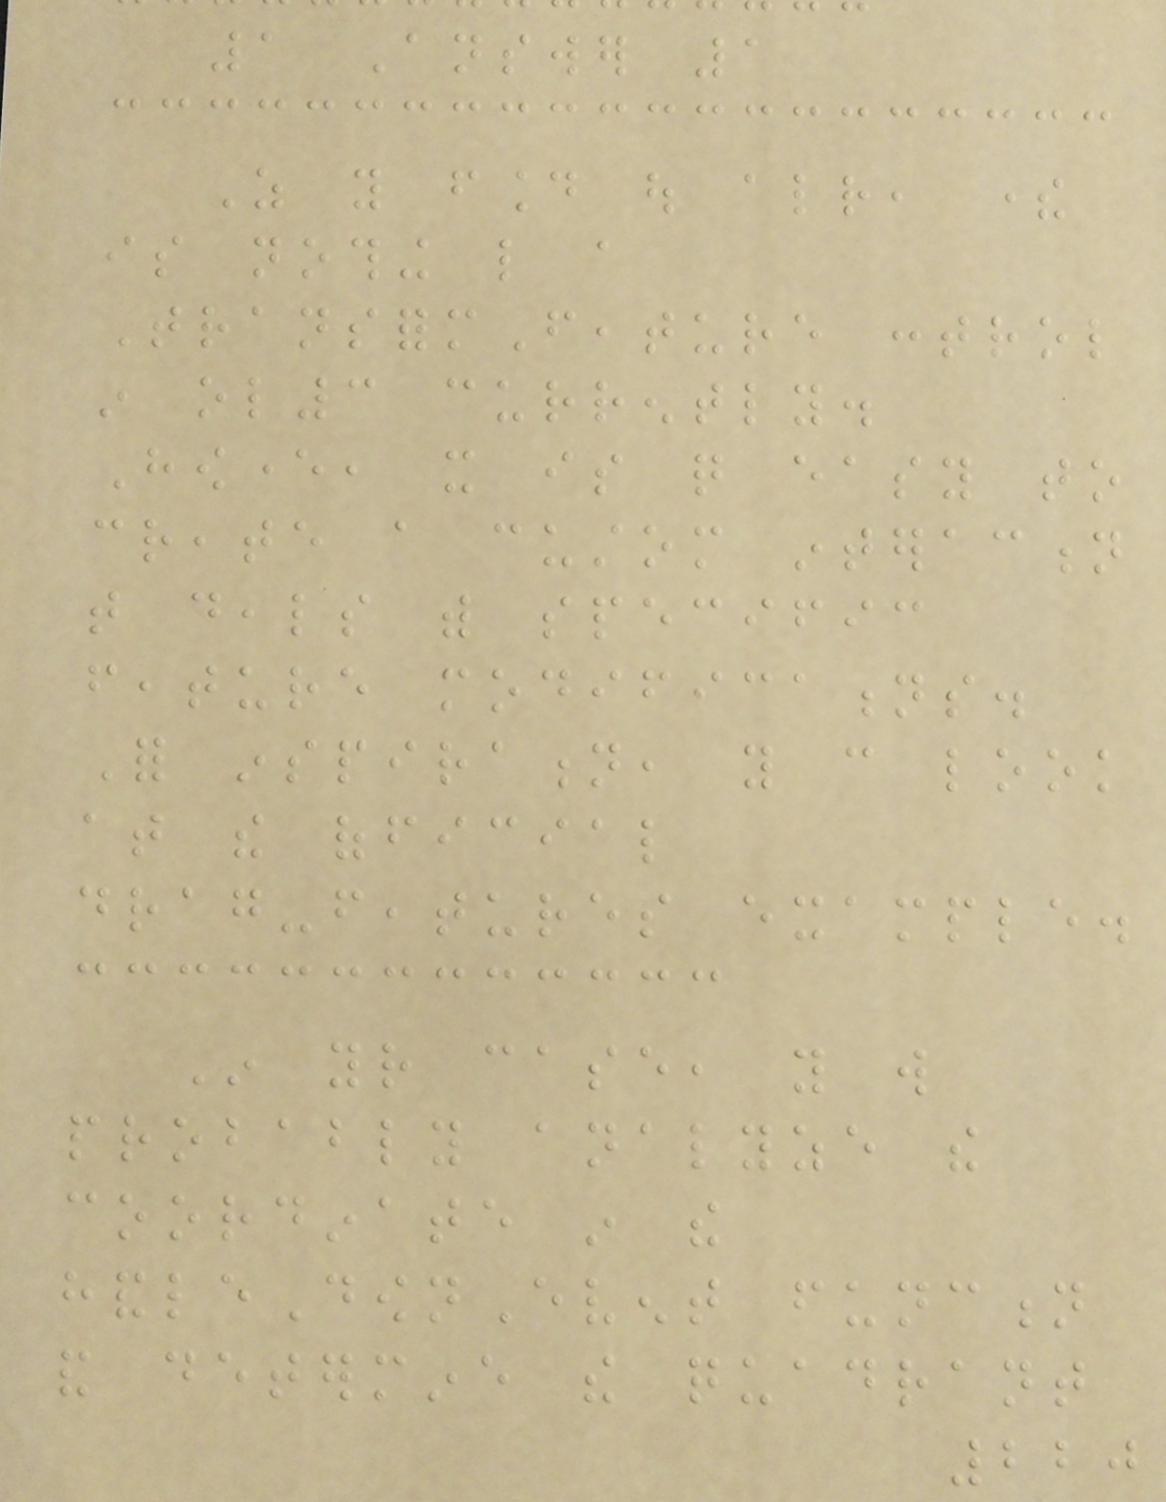1 Answer 1
As you found out already, there
is nothing like a
TransformFeature control
in ol3 currently.
However, it is quite easy to
create a custom interaction
that deals with specific
feature modifications.
For inspiration, you can look
at the official
drag-features example.
In your case, you will
probably analyze the
coordinate in the
handleDownEvent function
and determine the quadrant
220
